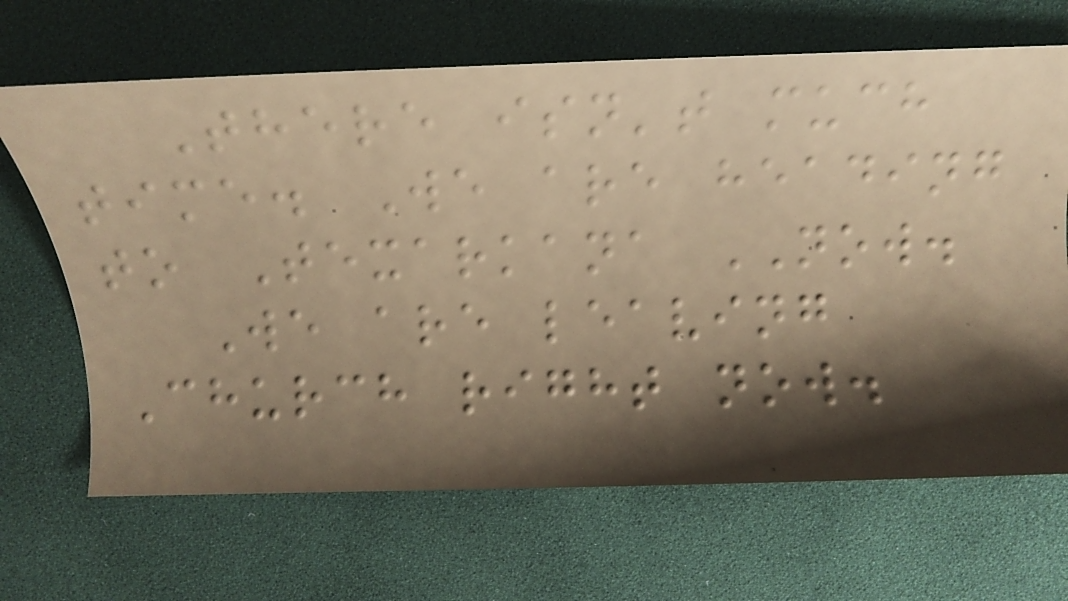There isn't much
time. We are heading
to Texarkana NOW.
We are leaving
Church right now.
